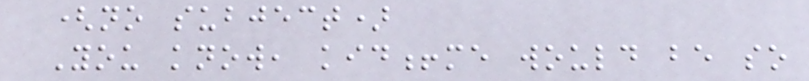(no subject)
You know, kid!me would be so
